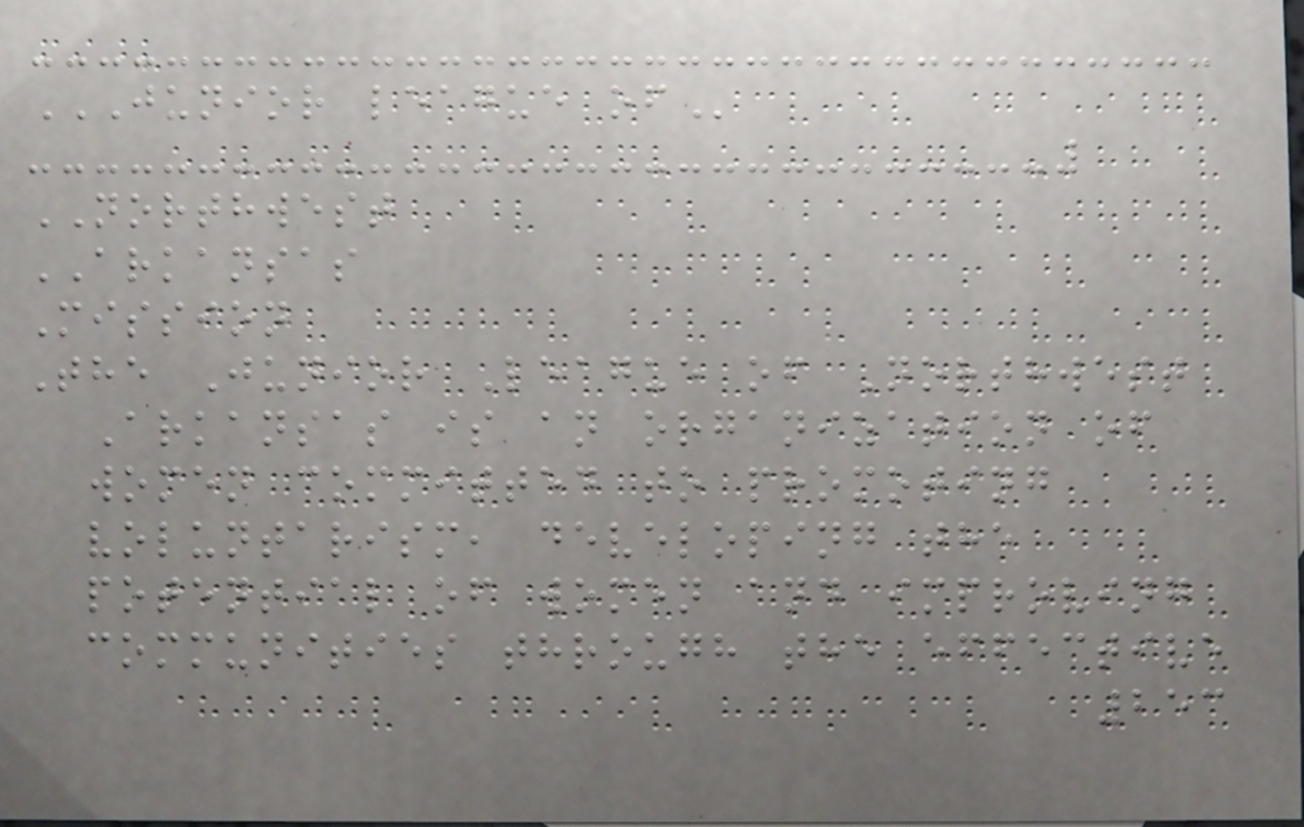JUNIOR LEAGUE OF
NORTHWEST
ARKANSAS
Mission
The Junior League of Northwest
Arkansas is an organization of
women committed to promoting
voluntarism, developing the
potential of women and improving
communities through the effective
253
